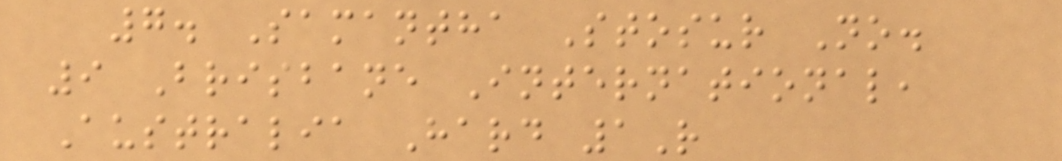7. Samantha Stosur No.
9 Brisbane International,
Australia Hard 1R
